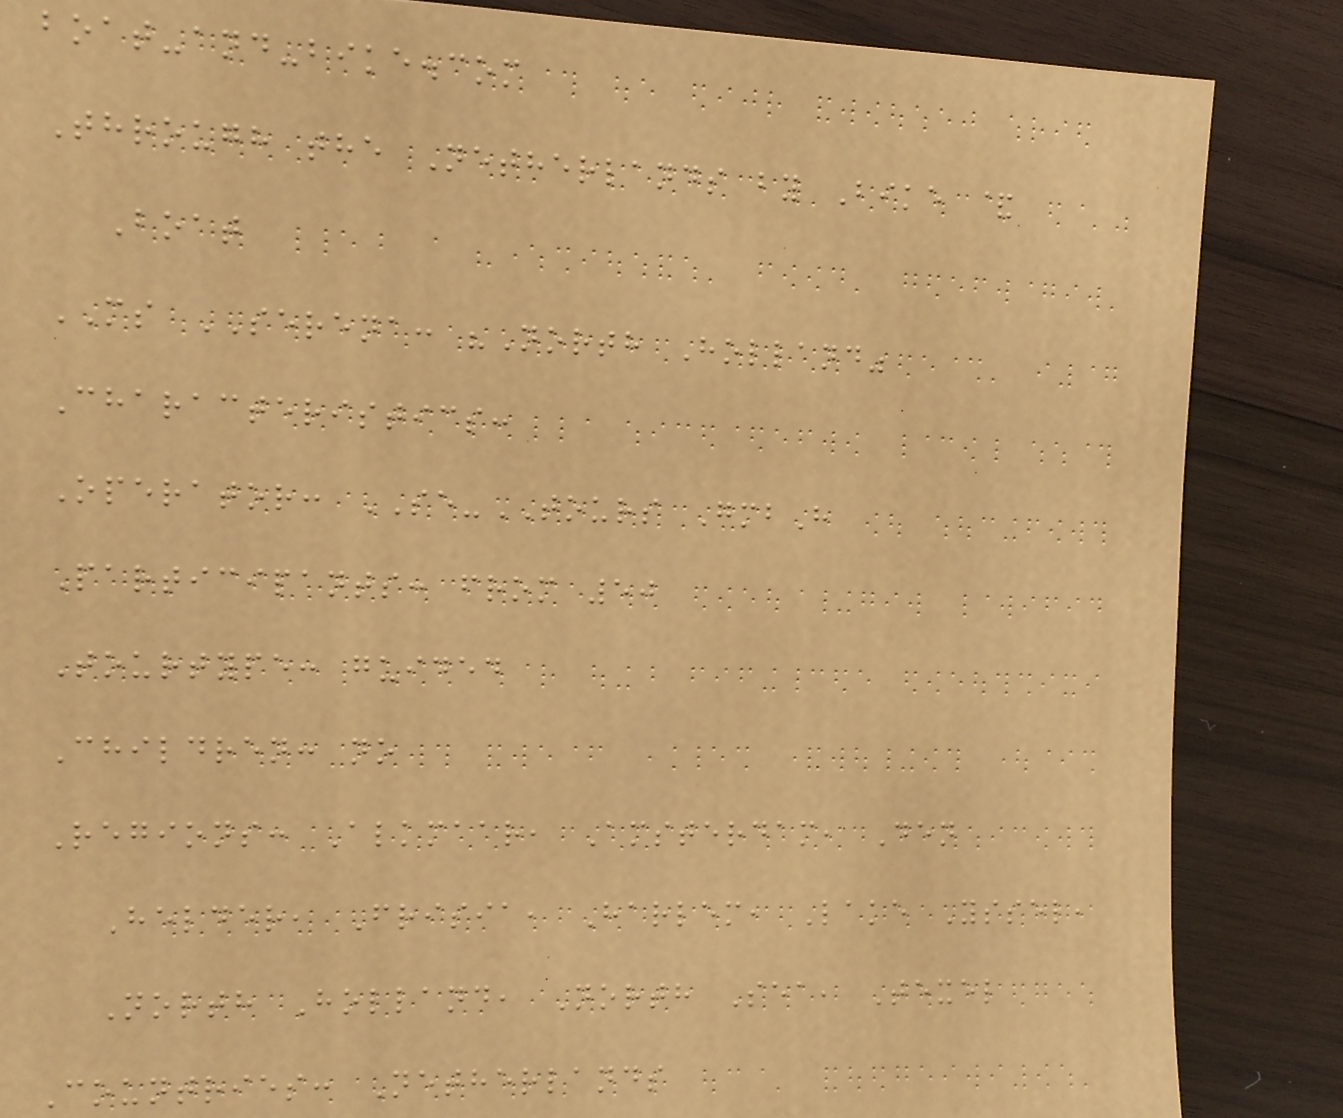boat-and-bike.com
Through the Netherlands by Bike &
Boat
MS SERENA: "North Holland"
Characteristics:
Operator: SE-TOURS GmbH
Participants: from 50
Tourtype: guided
Children: no
Regions: Alkmaar, Amsterdam, Den
Helder, Frisia, Harlem, Lake Yssel,
North Holland, North Sea, Texel
Countries: Netherlands
